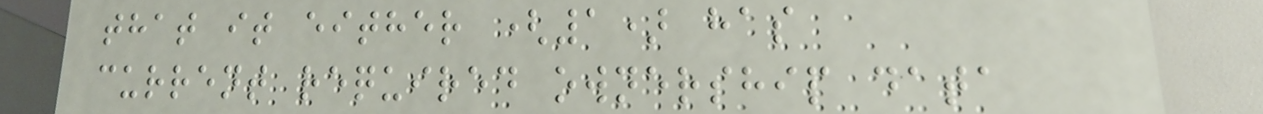that it either (1) has
current required ownership data
